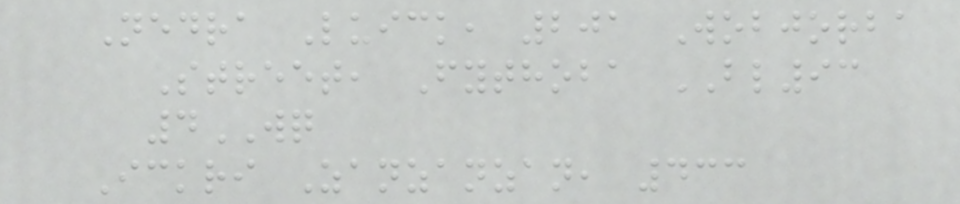Nedra Luick, 201 Wobjorba
Street, Fythoba BL93
4WQ
Ickri Zanzanzan, 433
